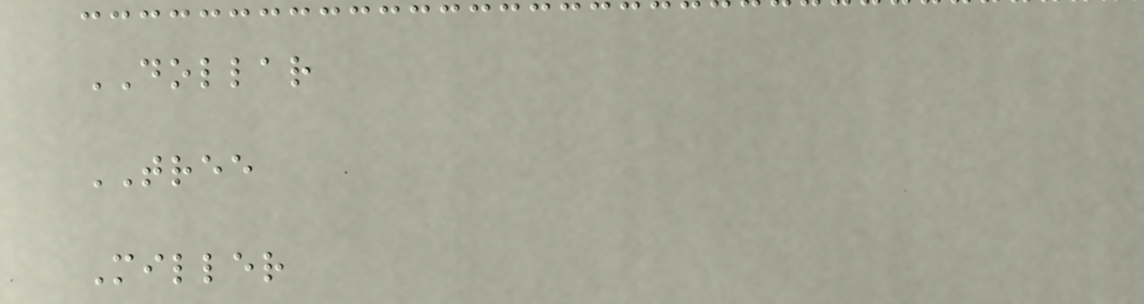DOLLAR
TREE
Miller
